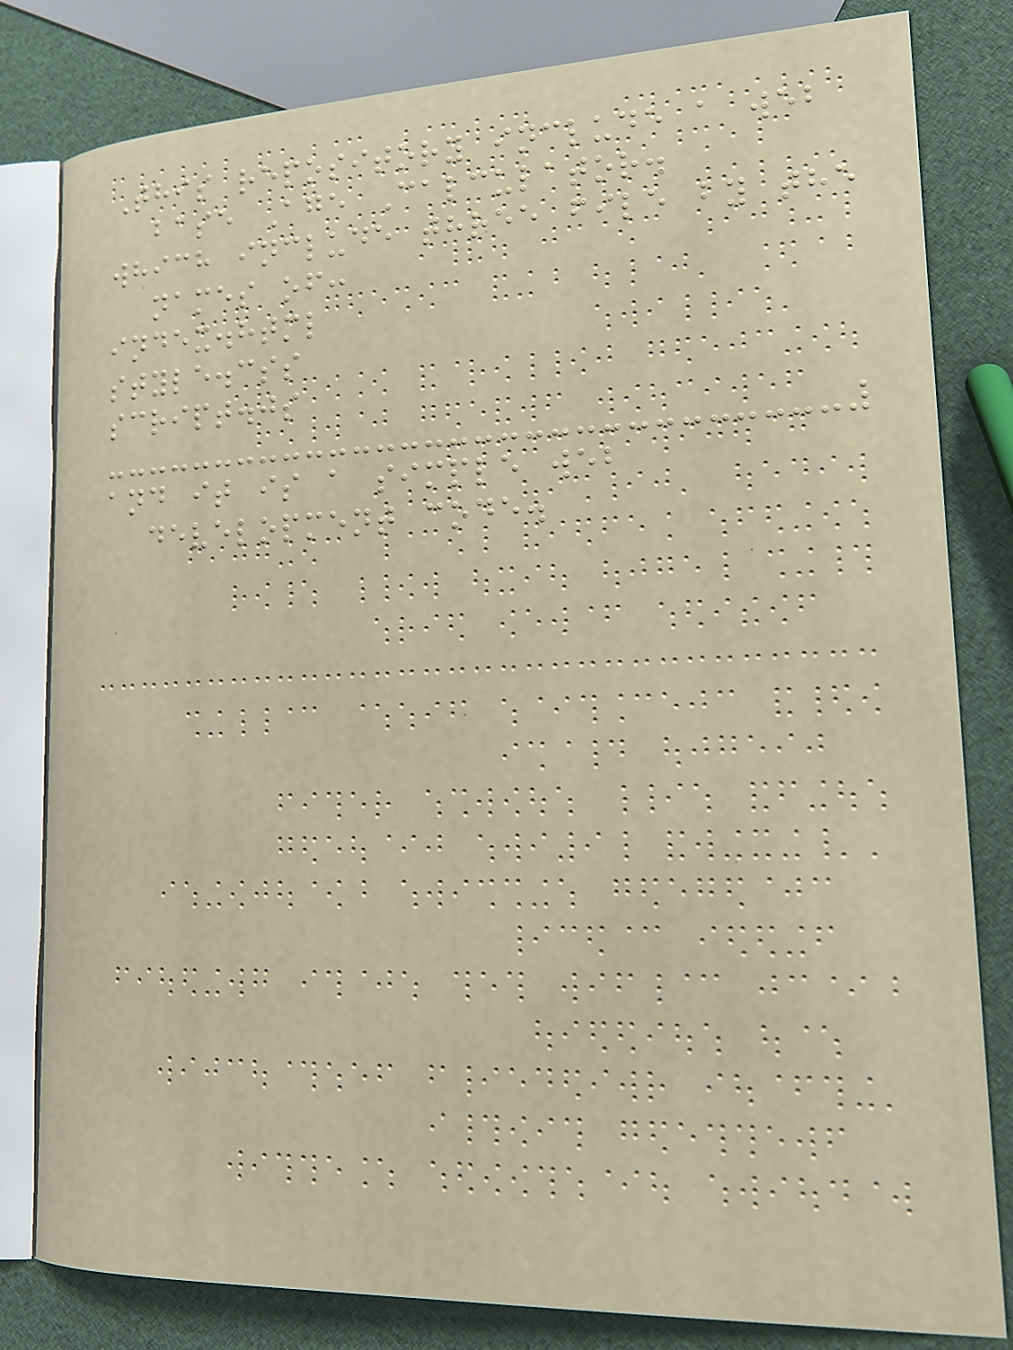This repository include a web
base Age Calculator.
which include three file by the
names of:
index.html
style.css
script.js
and it is a simple web
development code.
